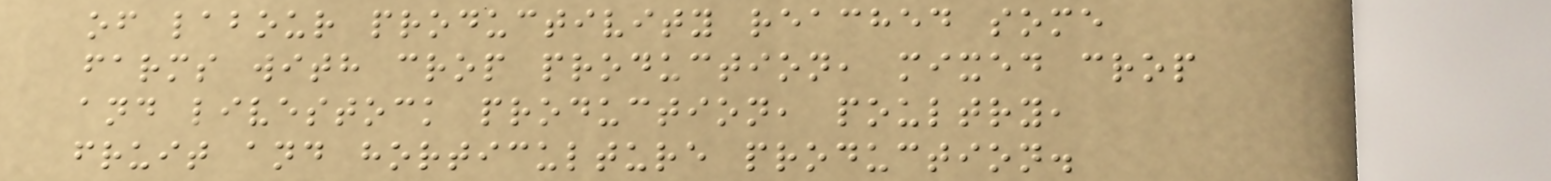of labour productivity reached some
farms with crop production, mixed crop
and livestock production, poultry,
fruit and horticulture production.
